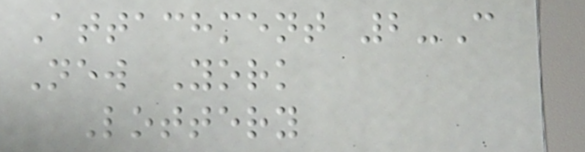Attachment 2-C
New York
Lottery
